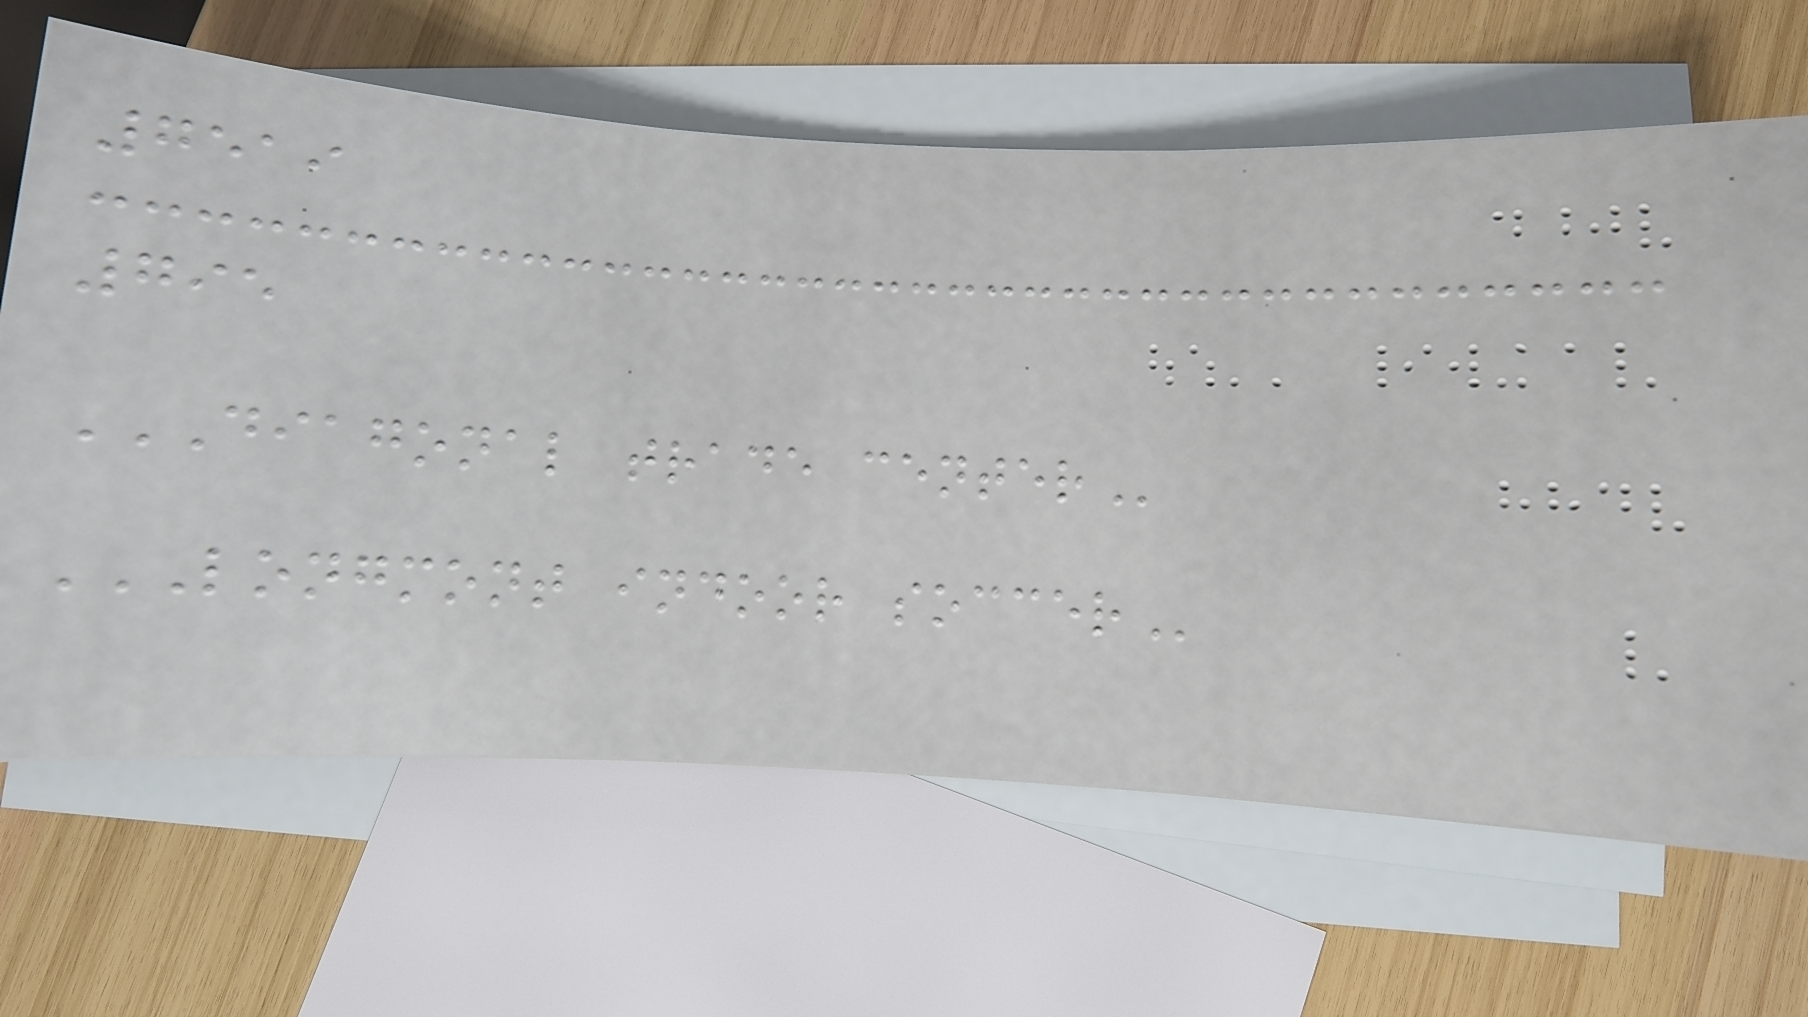7519
795
DIAGONAL TRADE CENTER
LONGMONT INDOOR SOCCER
